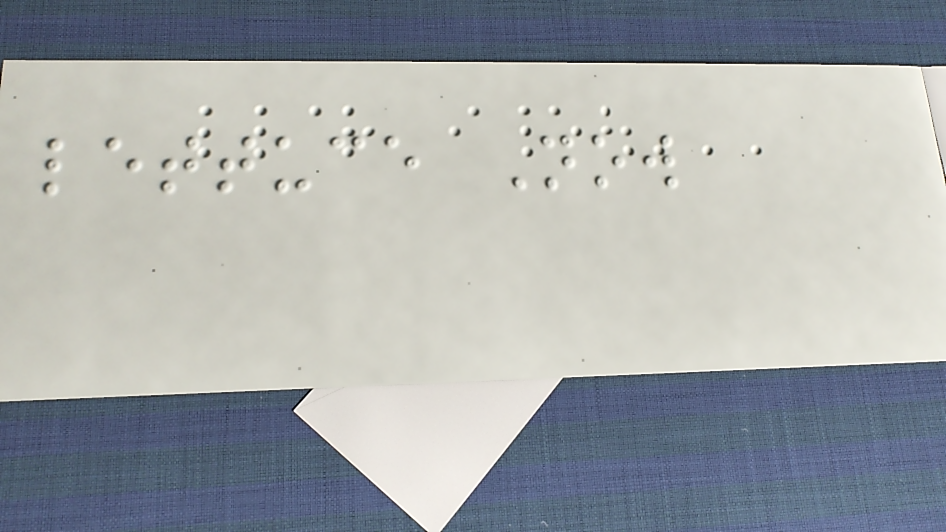lettuce Now
